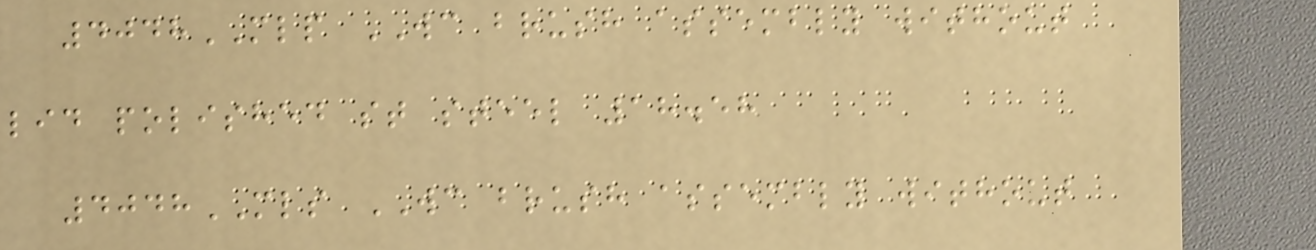4048MLP WC brush assembly without
lid polished st steel 18.58
4048MLS WC brush assembly without
